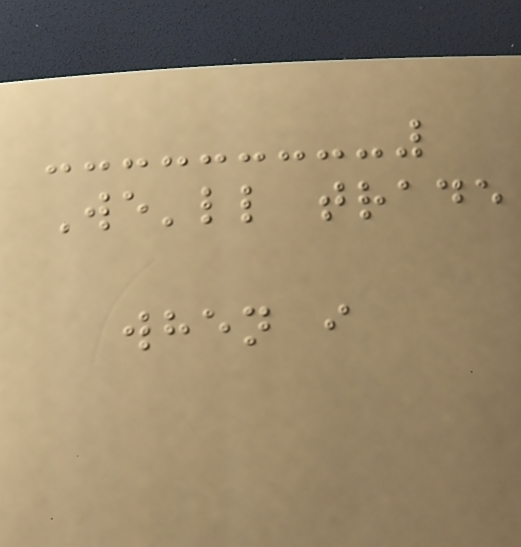We'll trade
when i
